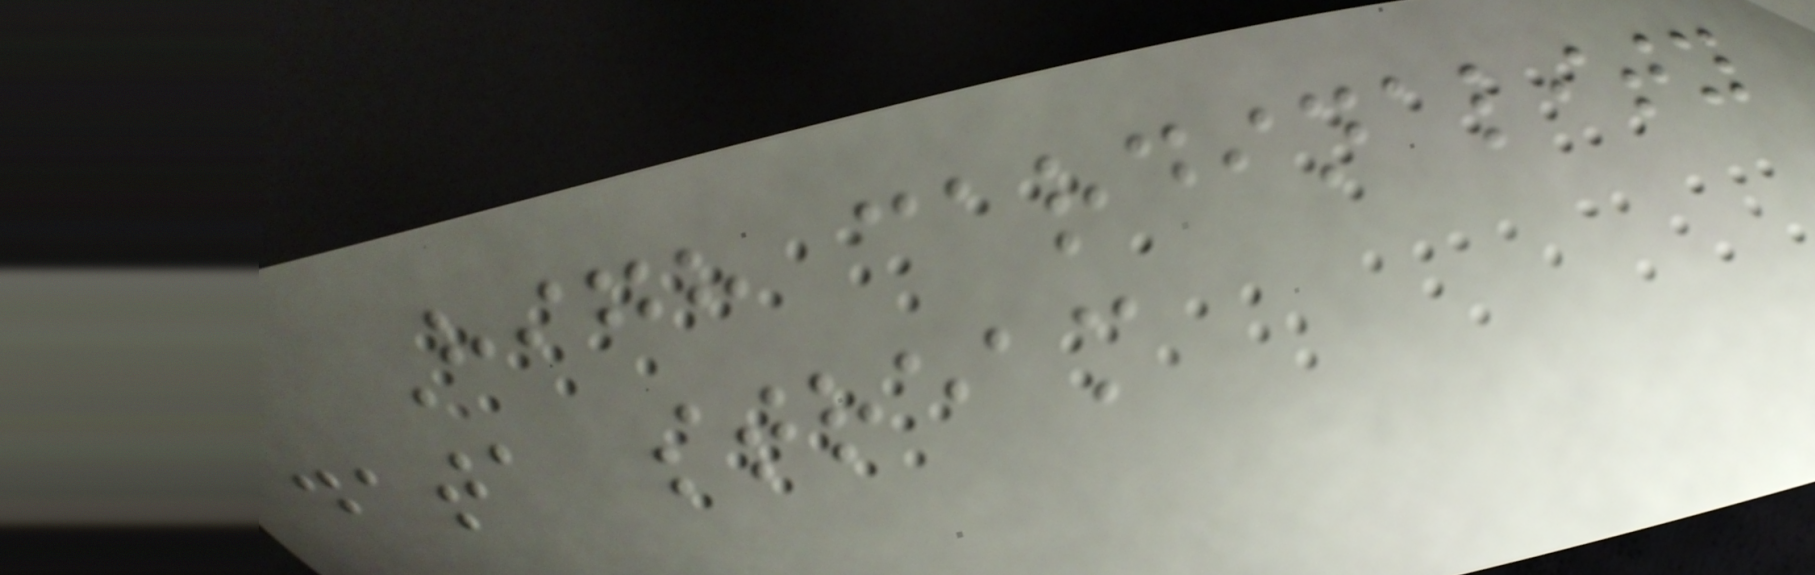High cardinality
data stream
